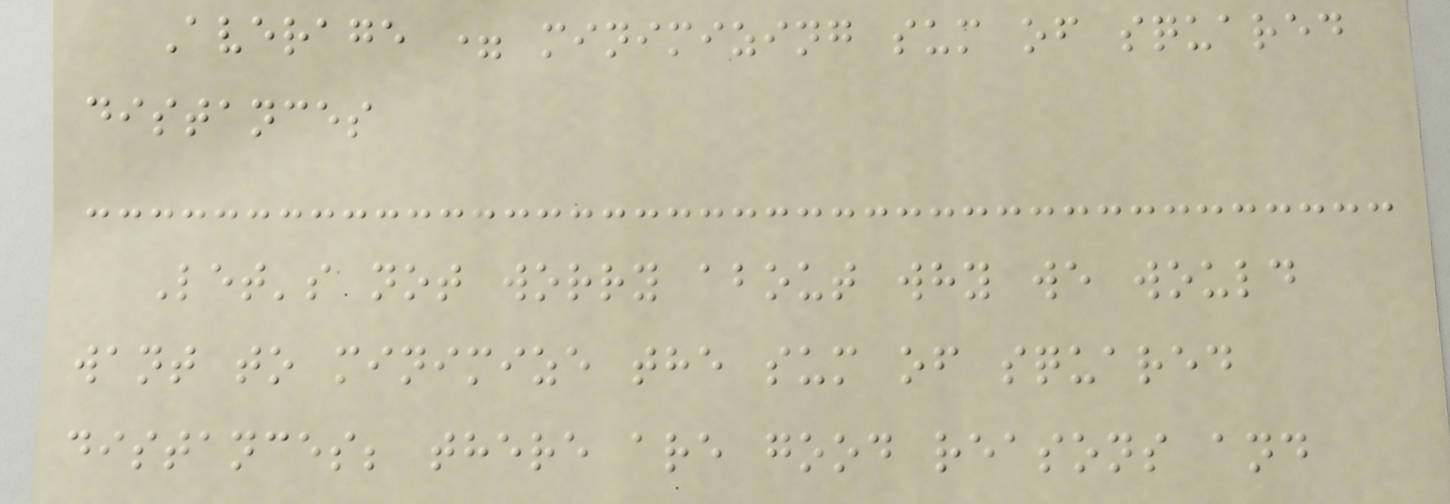Average = minimizing sum of squared
distances
Let's not worry about why we would
want to minimize the sum of squared
distances; there are good reasons and
